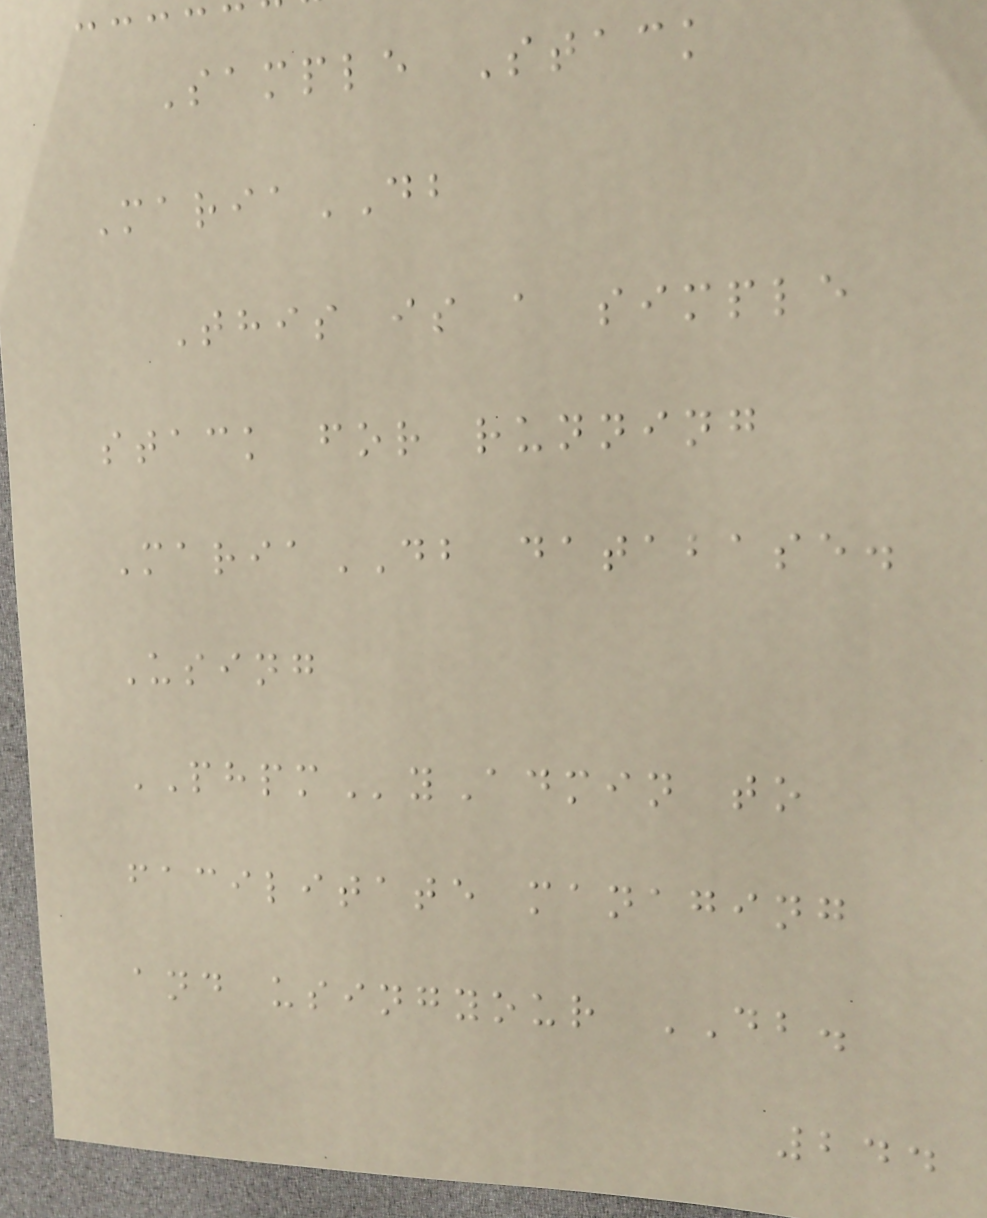Sample Stack
MariaDB
This is a simple
stack for running
MariaDB database.
Using
PHPMyAdmin to
facilitate managing
and usingyour DB.
244
